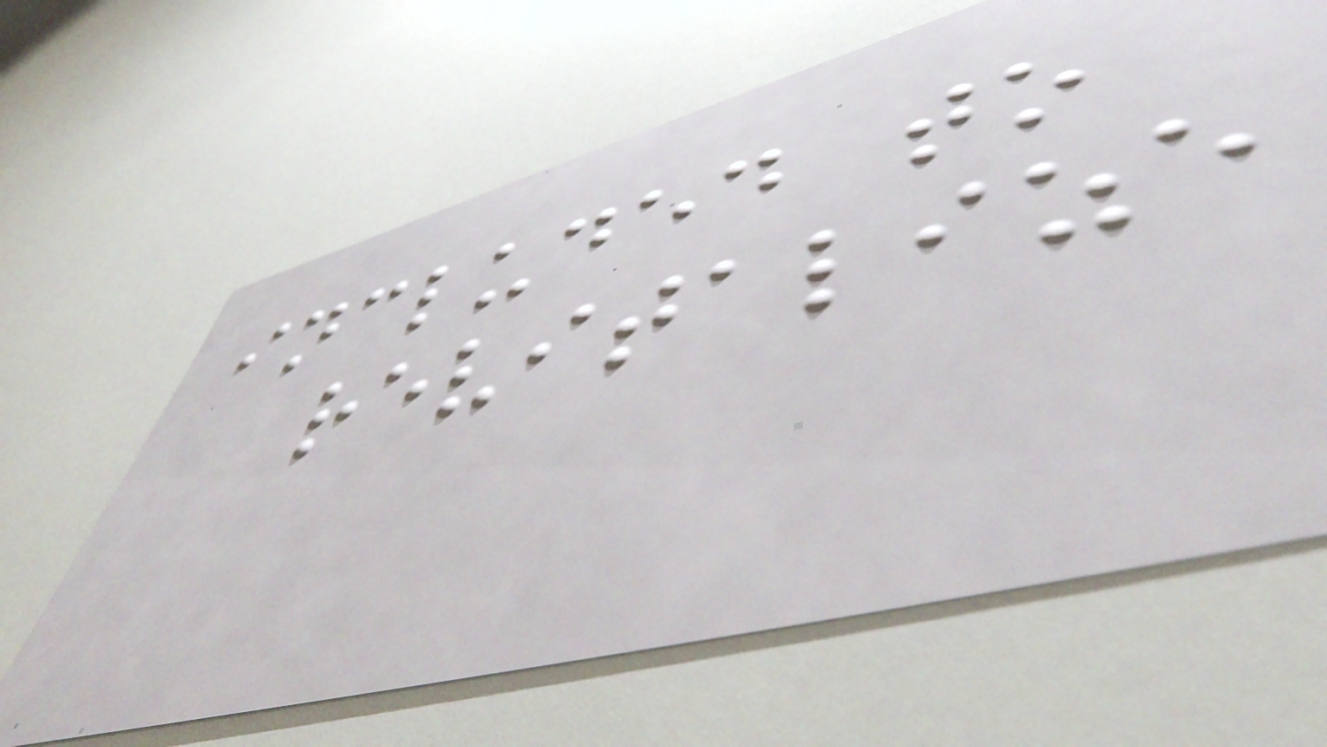included to
revitalize
